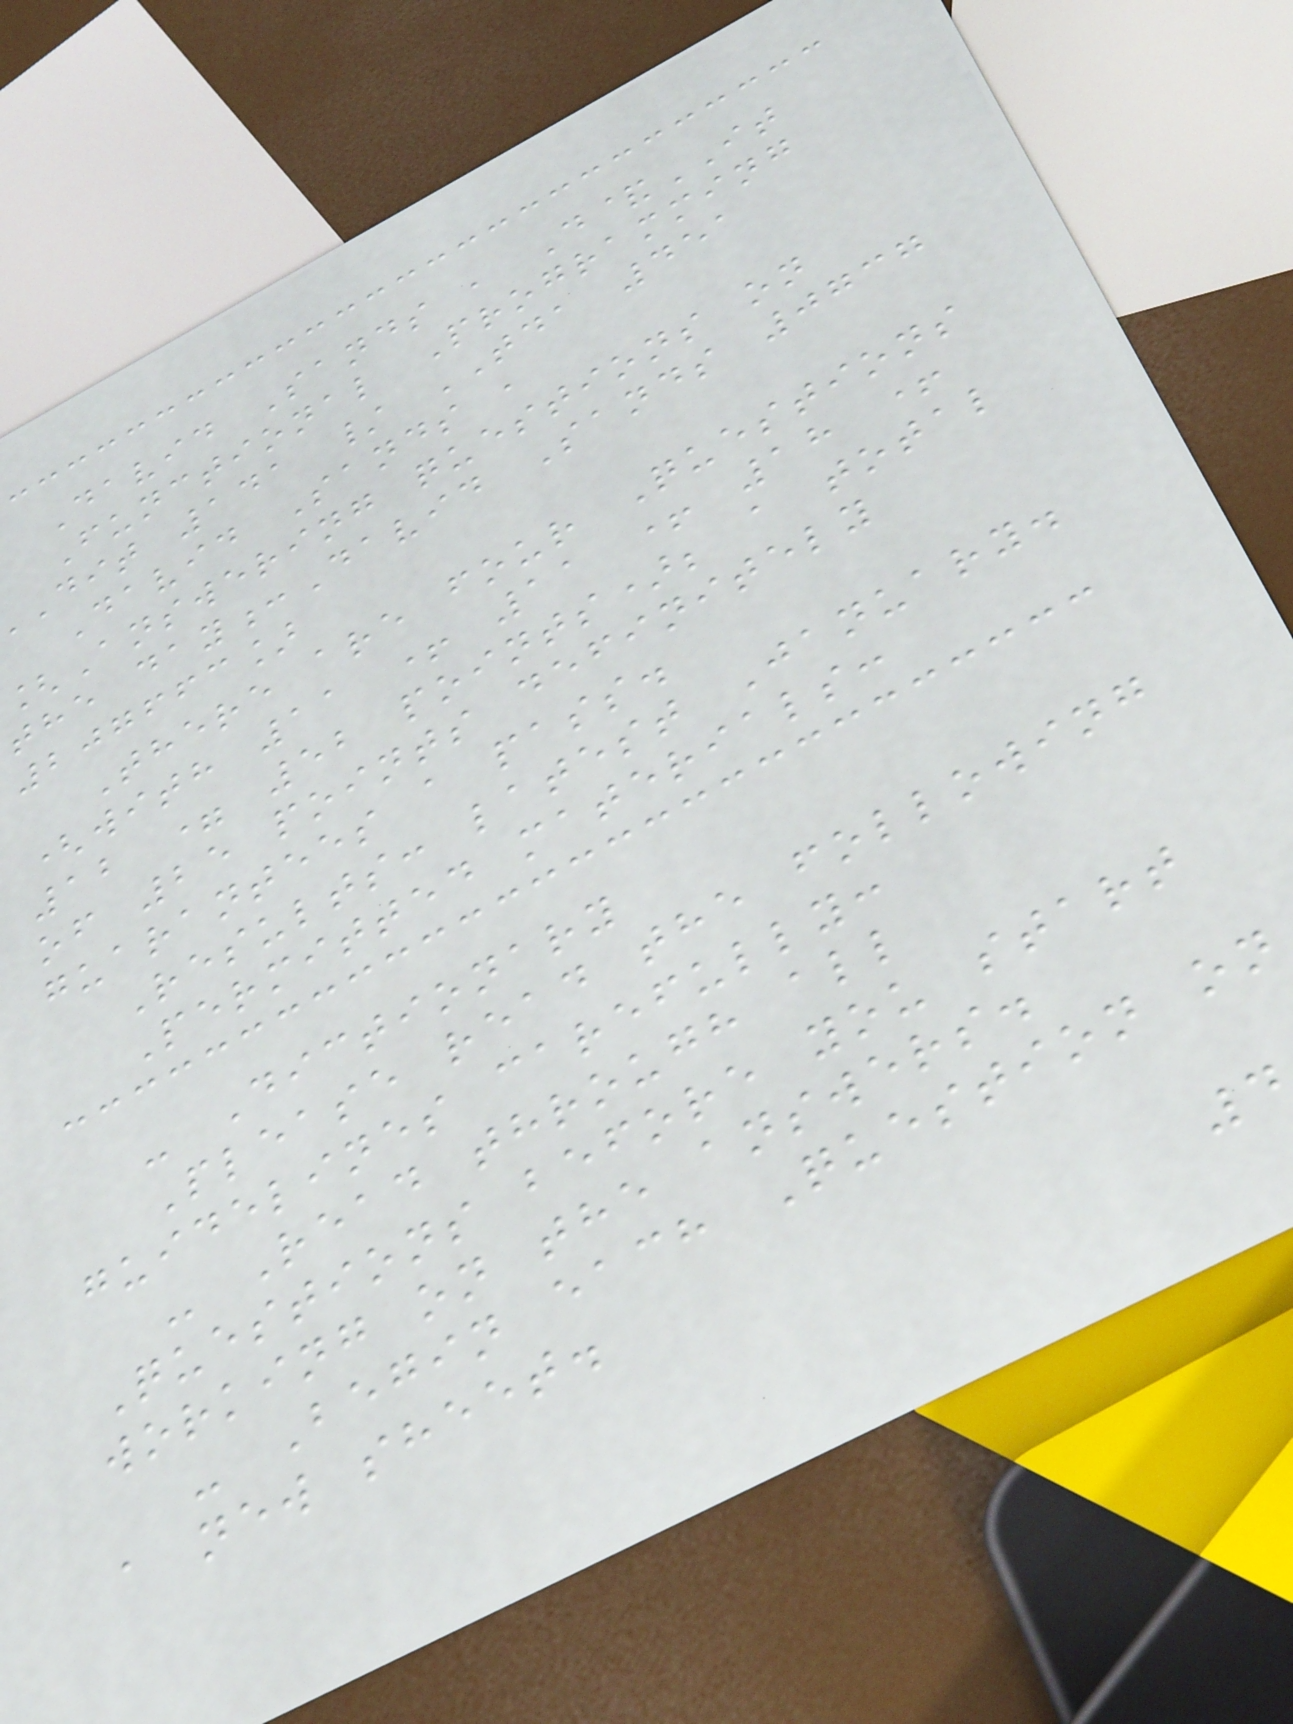David Sands , D&IT
Functional Programming
dit 141 / TDA 451
David Sands ,
[Answering questions on
the day:David Sands 0737
207663]
There are four Questions
(with 11 + 11 + 18 +
12 = 52 points); a total
of 25 points definitely
guarantees a pass.
Results: latest January.
Permitted materials:
- Dictionary
Please read the following
guidelines carefully:
- Read through all
Questions before you start
working on the answers.
- Begin each Question on
a new sheet.
